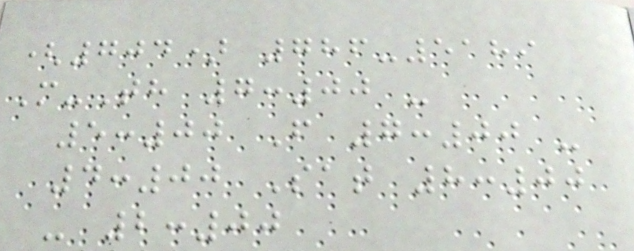(704) 786-5189
M-Th 7:00 -
5:00 F 7:00 -
4:00 Sat 8:00
- 2:00
